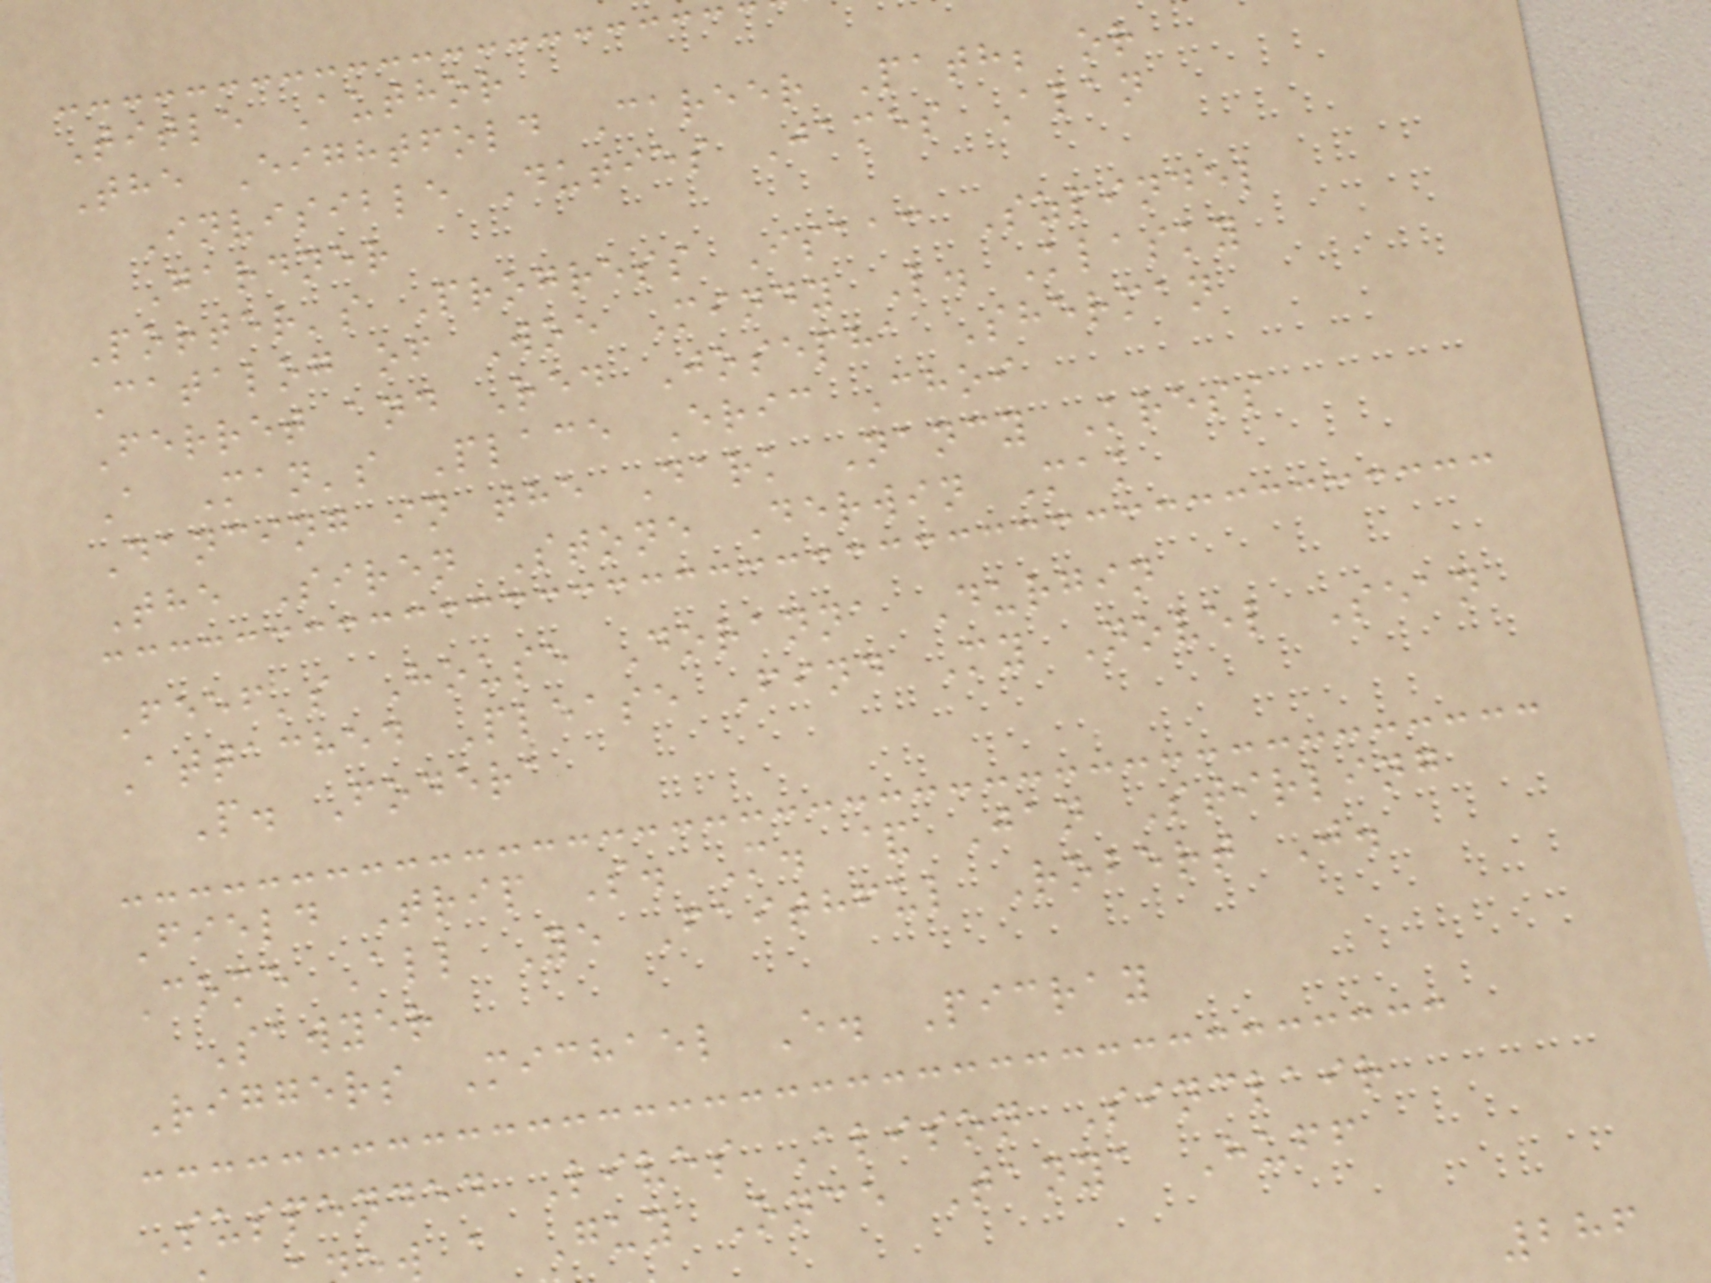Title Author
The Eightfold Career Path; or
Invisible Duties James Alan
Gardner
Porter's Progress Isaac Szpindel
Catalog of Woe Mindy L. Klasky
Ferret and Red Josepha Sherman
A Man's Place Eric Choi
Dancing in the Dark Nancy Kress
The Siren Stone Derwin Mak
Feef's House Doranna Durgin
Attached Please Find My Novel Sean
P. Fodera
Field Trip S. M. & Jan Stirling
Come All Ye Faithful Robert J.
Sawyer
Riggers Michael E. Picray
Suspended Lives Alison Sinclair
w a Guy Once Tanya Huff
286
